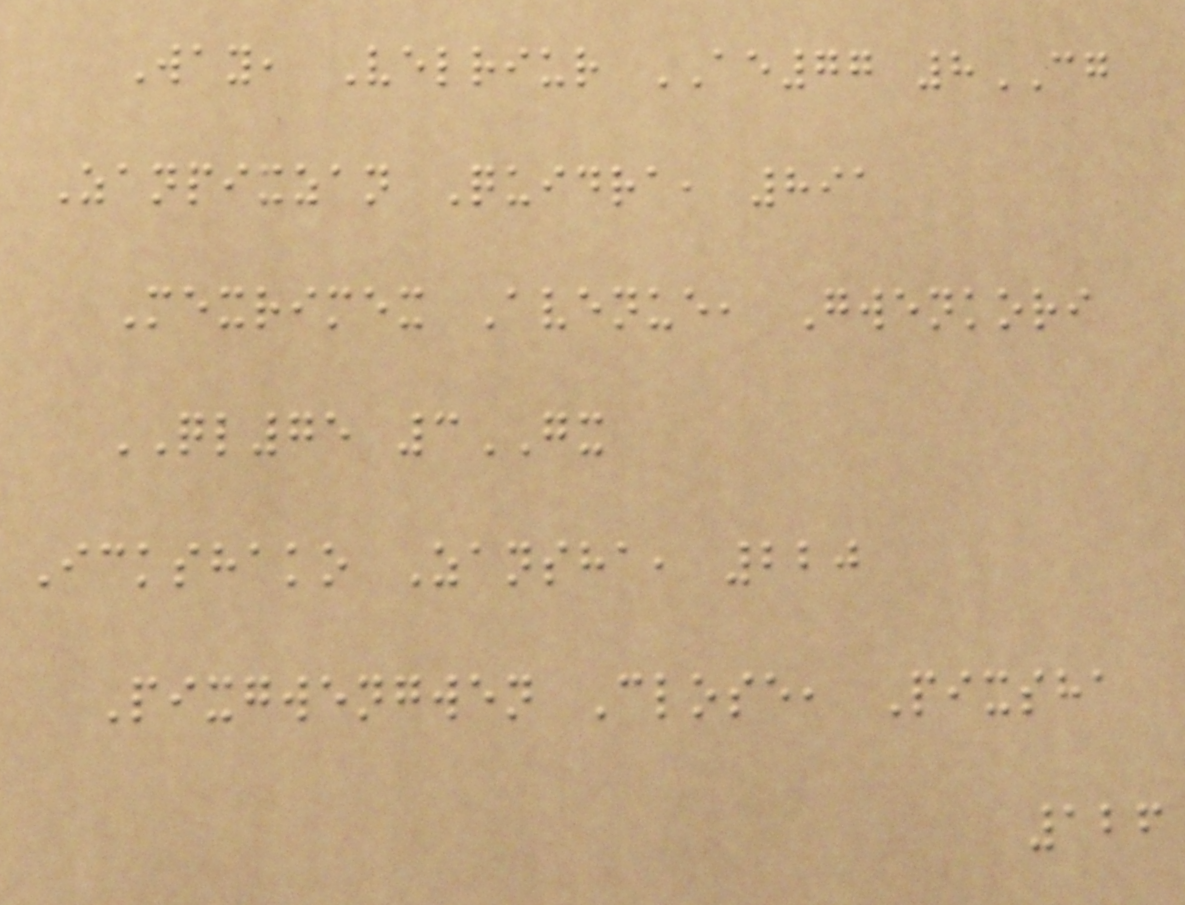Way, Velriur AE77 8CG
Zanpixzan Quidra, 891
Mexrimex Avenue, Gwenkori
QL75 3GX
Ickshako Zansha, 220
Pixgwengwen Close, Pixsha
126
